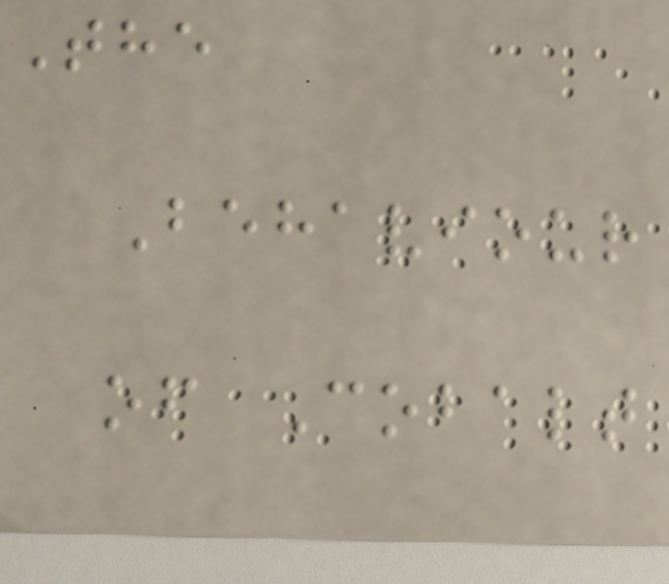The
Behaviour
of Cobalt
